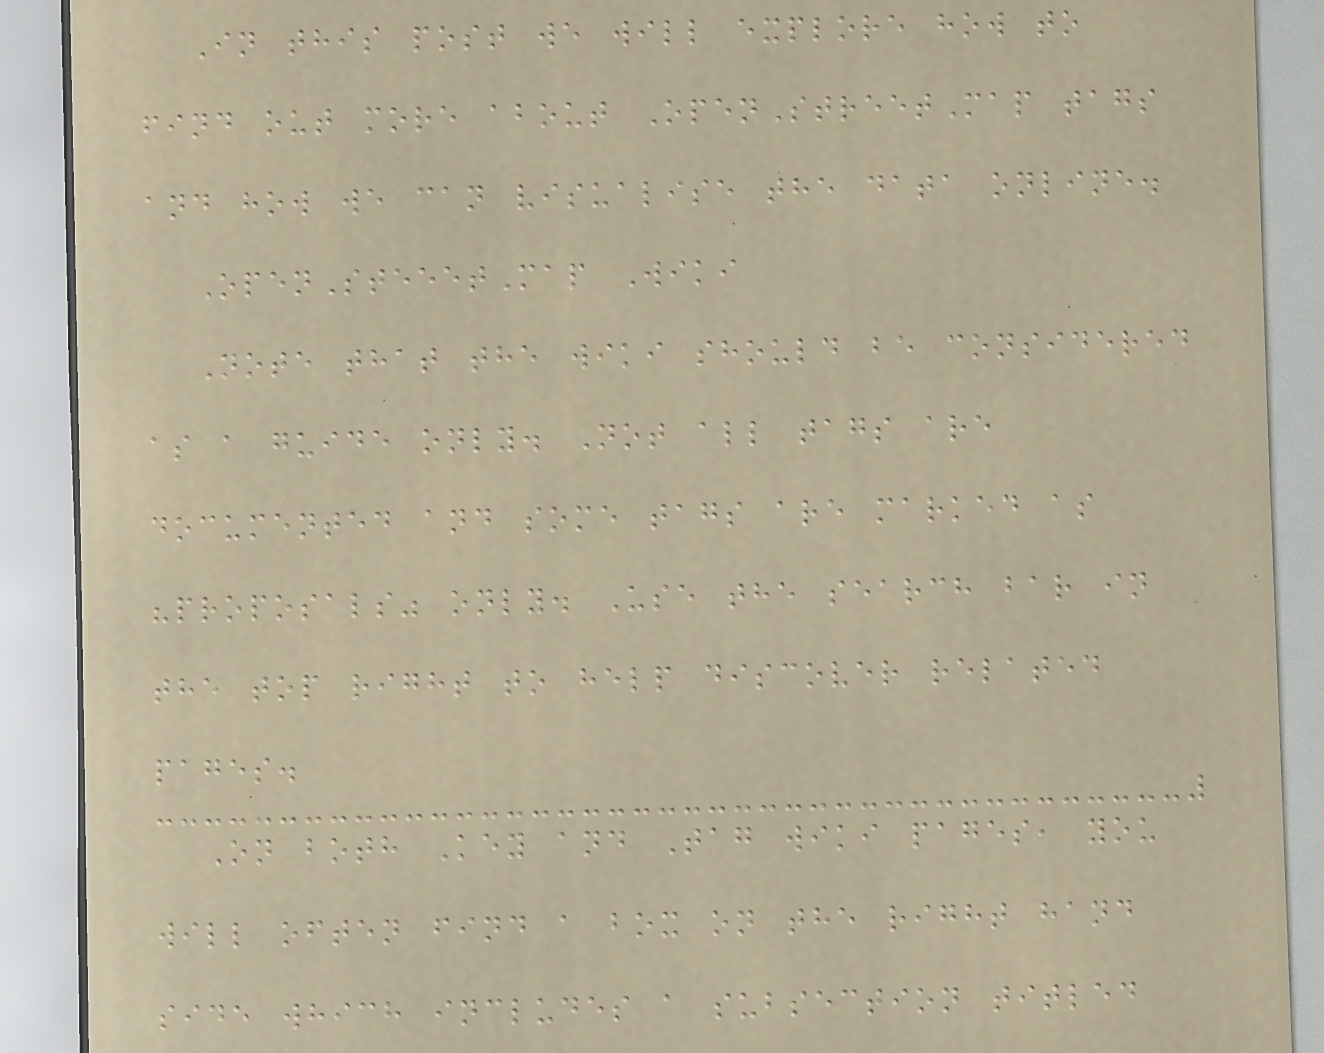In this post we will explore how to
find out more about OpenStreetMap tags
and how we can visualise the data online.
OpenSteeetMap Wiki
Note that the wiki should be considered
as a guide only. Not all tags are
documented and some tags are marked as
"proposals" only. Use the search bar in
the top right to help discover related
pages.
On both Key and Tag wiki pages, you
will often find a box on the right hand
side which includes a subsection titled
